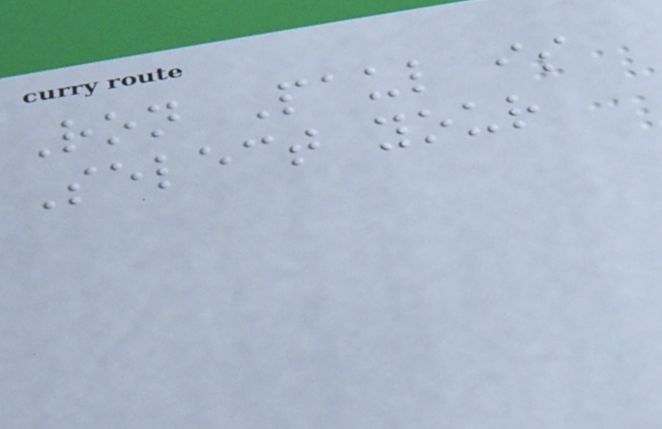Ron Paul is
Select your
